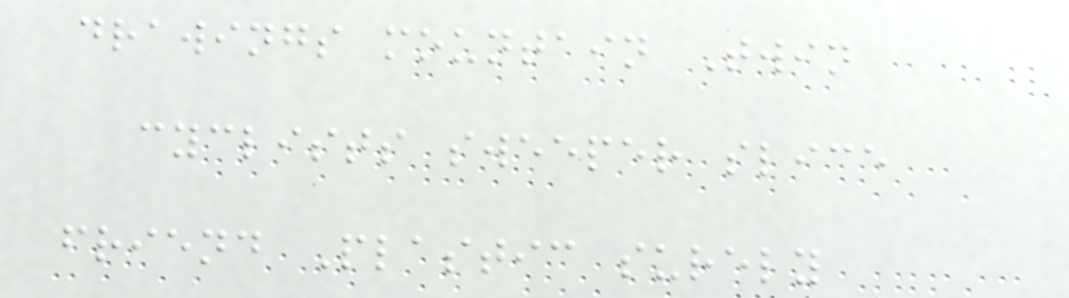drawings mountain Twin
cyclists sweeper slice
friend Plastic surely
